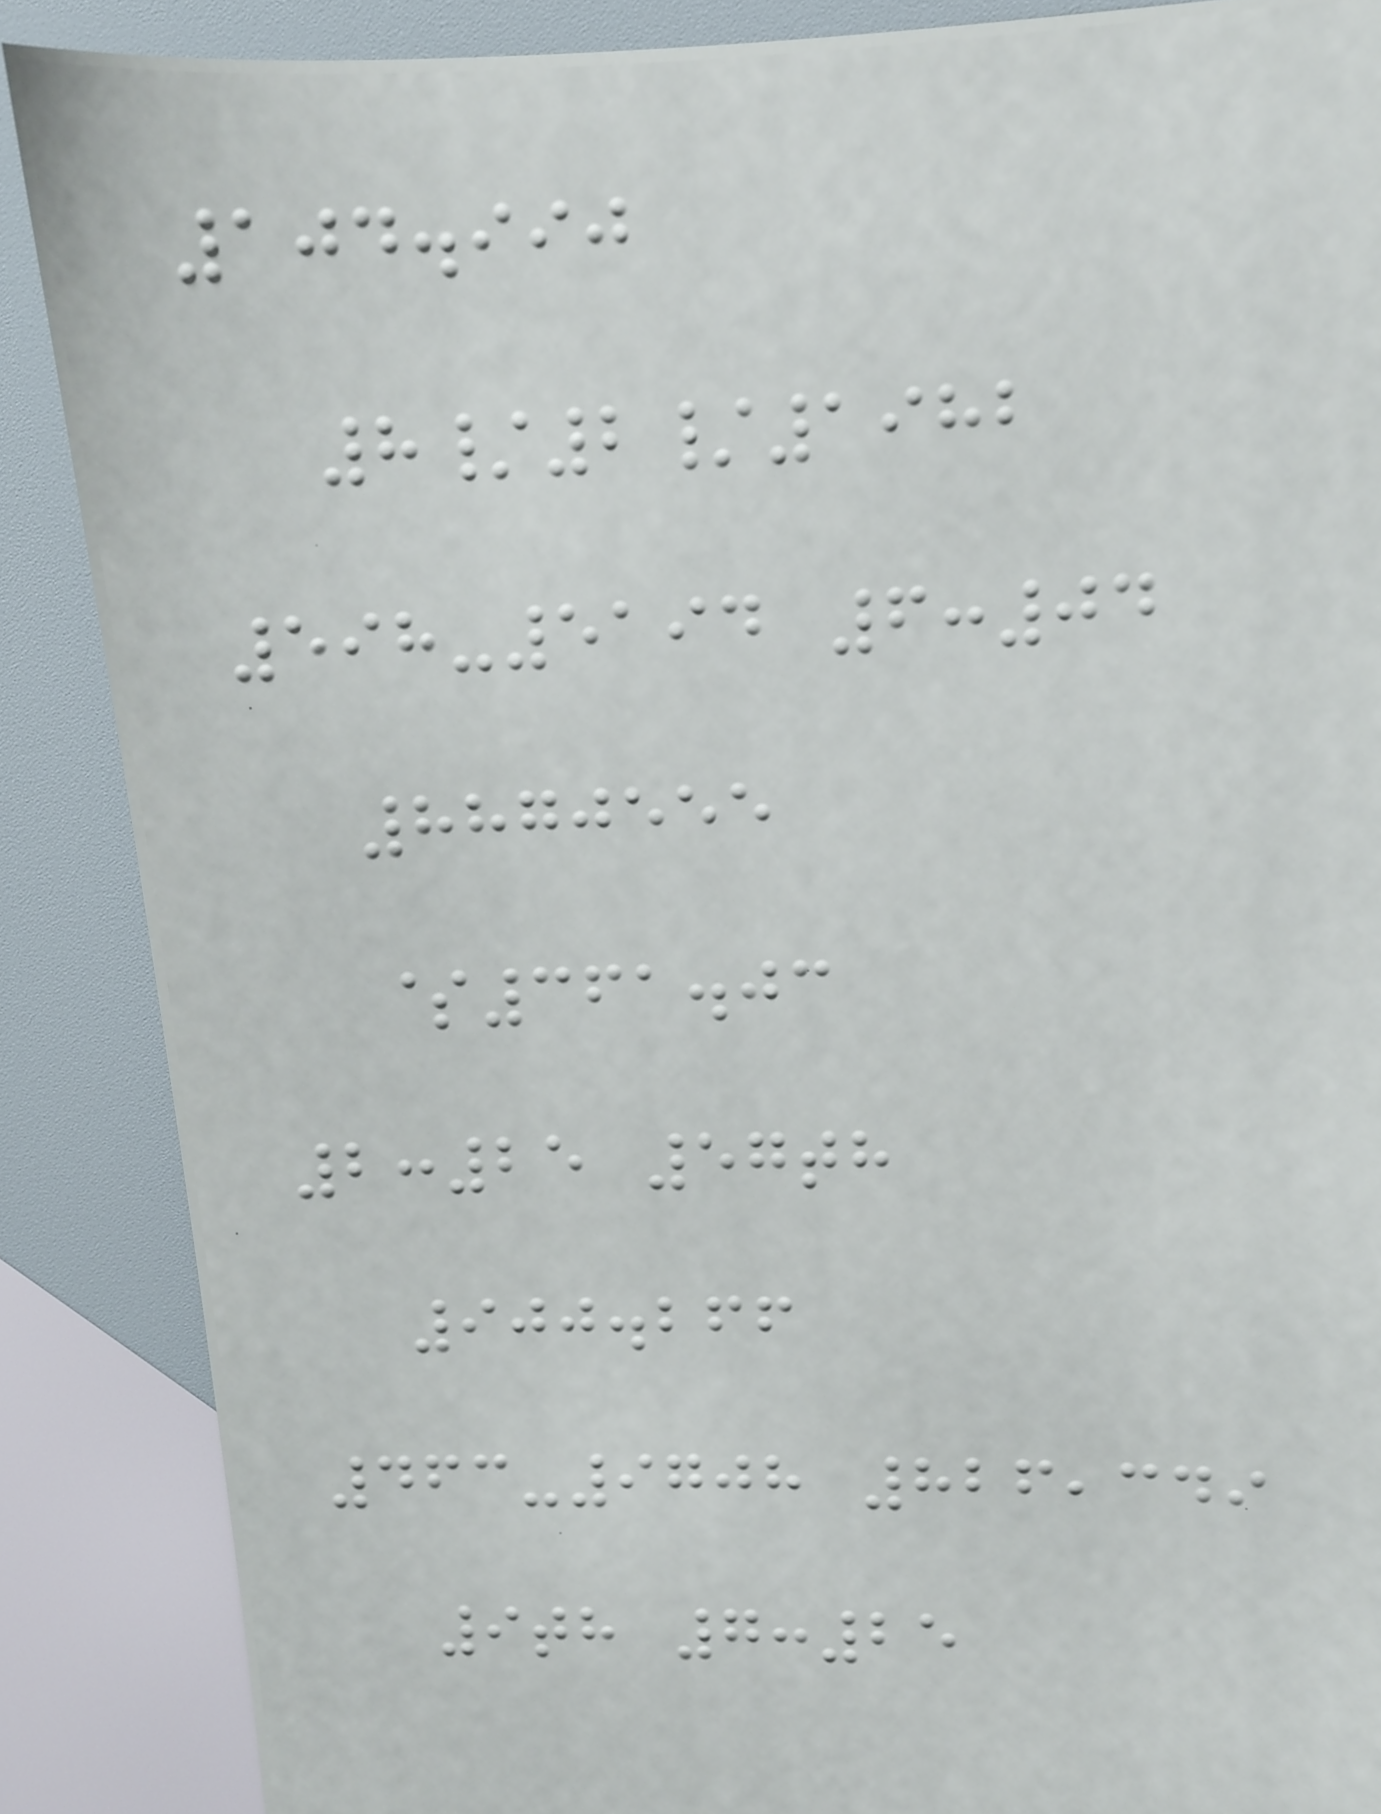104.990
8/2/1982
598-5194 6:04
8870555
$361.03
2:25 57th
900.266
463-9708 826,349
9th 7:25
